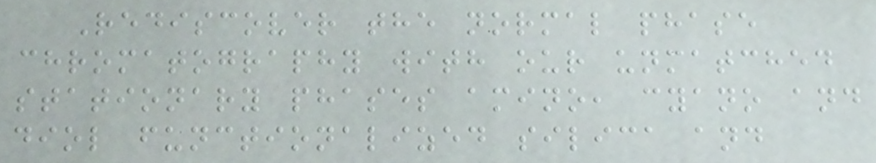Rediscover the normal phase
chromatography with our unmatched
stationary phases amino, cyano and
diol functionalized silica and
